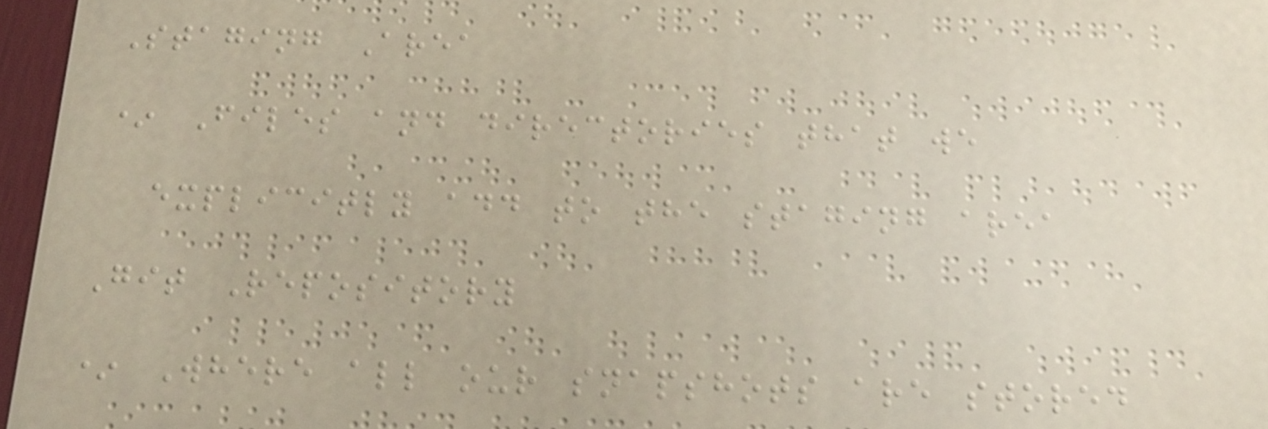Staging Area
* Files and directories that we
explicitly add to the staging area
Git Repository
* Where all our snapshots are stored
